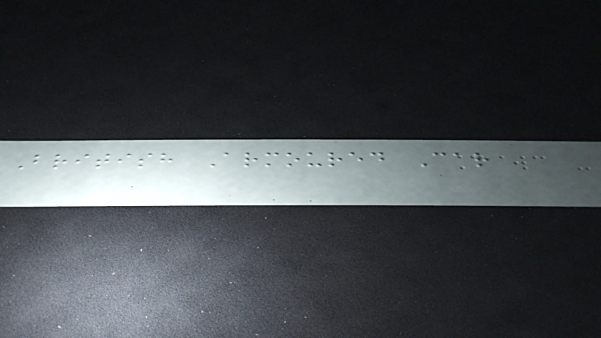British Armoured Car
